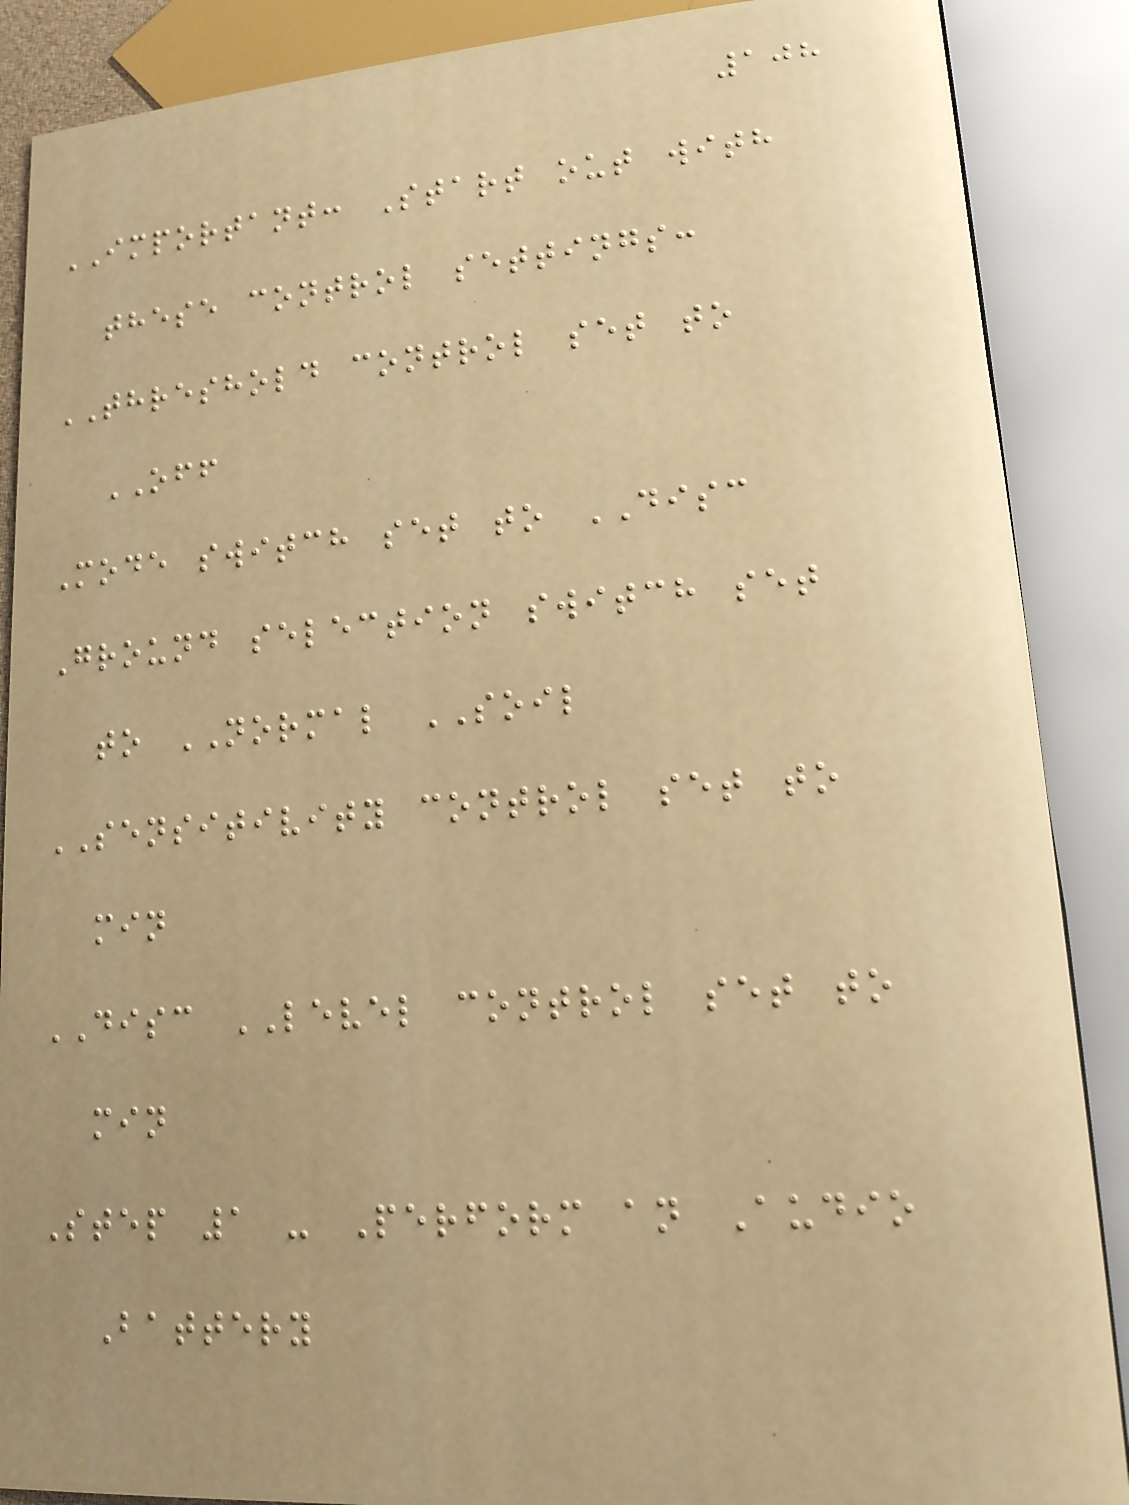108
IMPORTANT: Start out with
these control settings:
THRESHOLD control set to
OFF
Mode switch set to DISC
Ground selection switch set
to NORMAL SOIL
SENSITIVITY control set to
min
DISC LEVEL control set to
min
Step 1 - Perform an Audio
Battery
